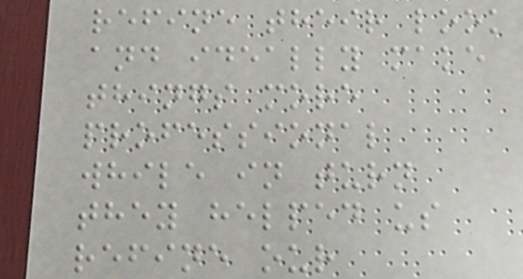refine their look
and ideally make
things more
professional
while in turn
they helped us
refine our
